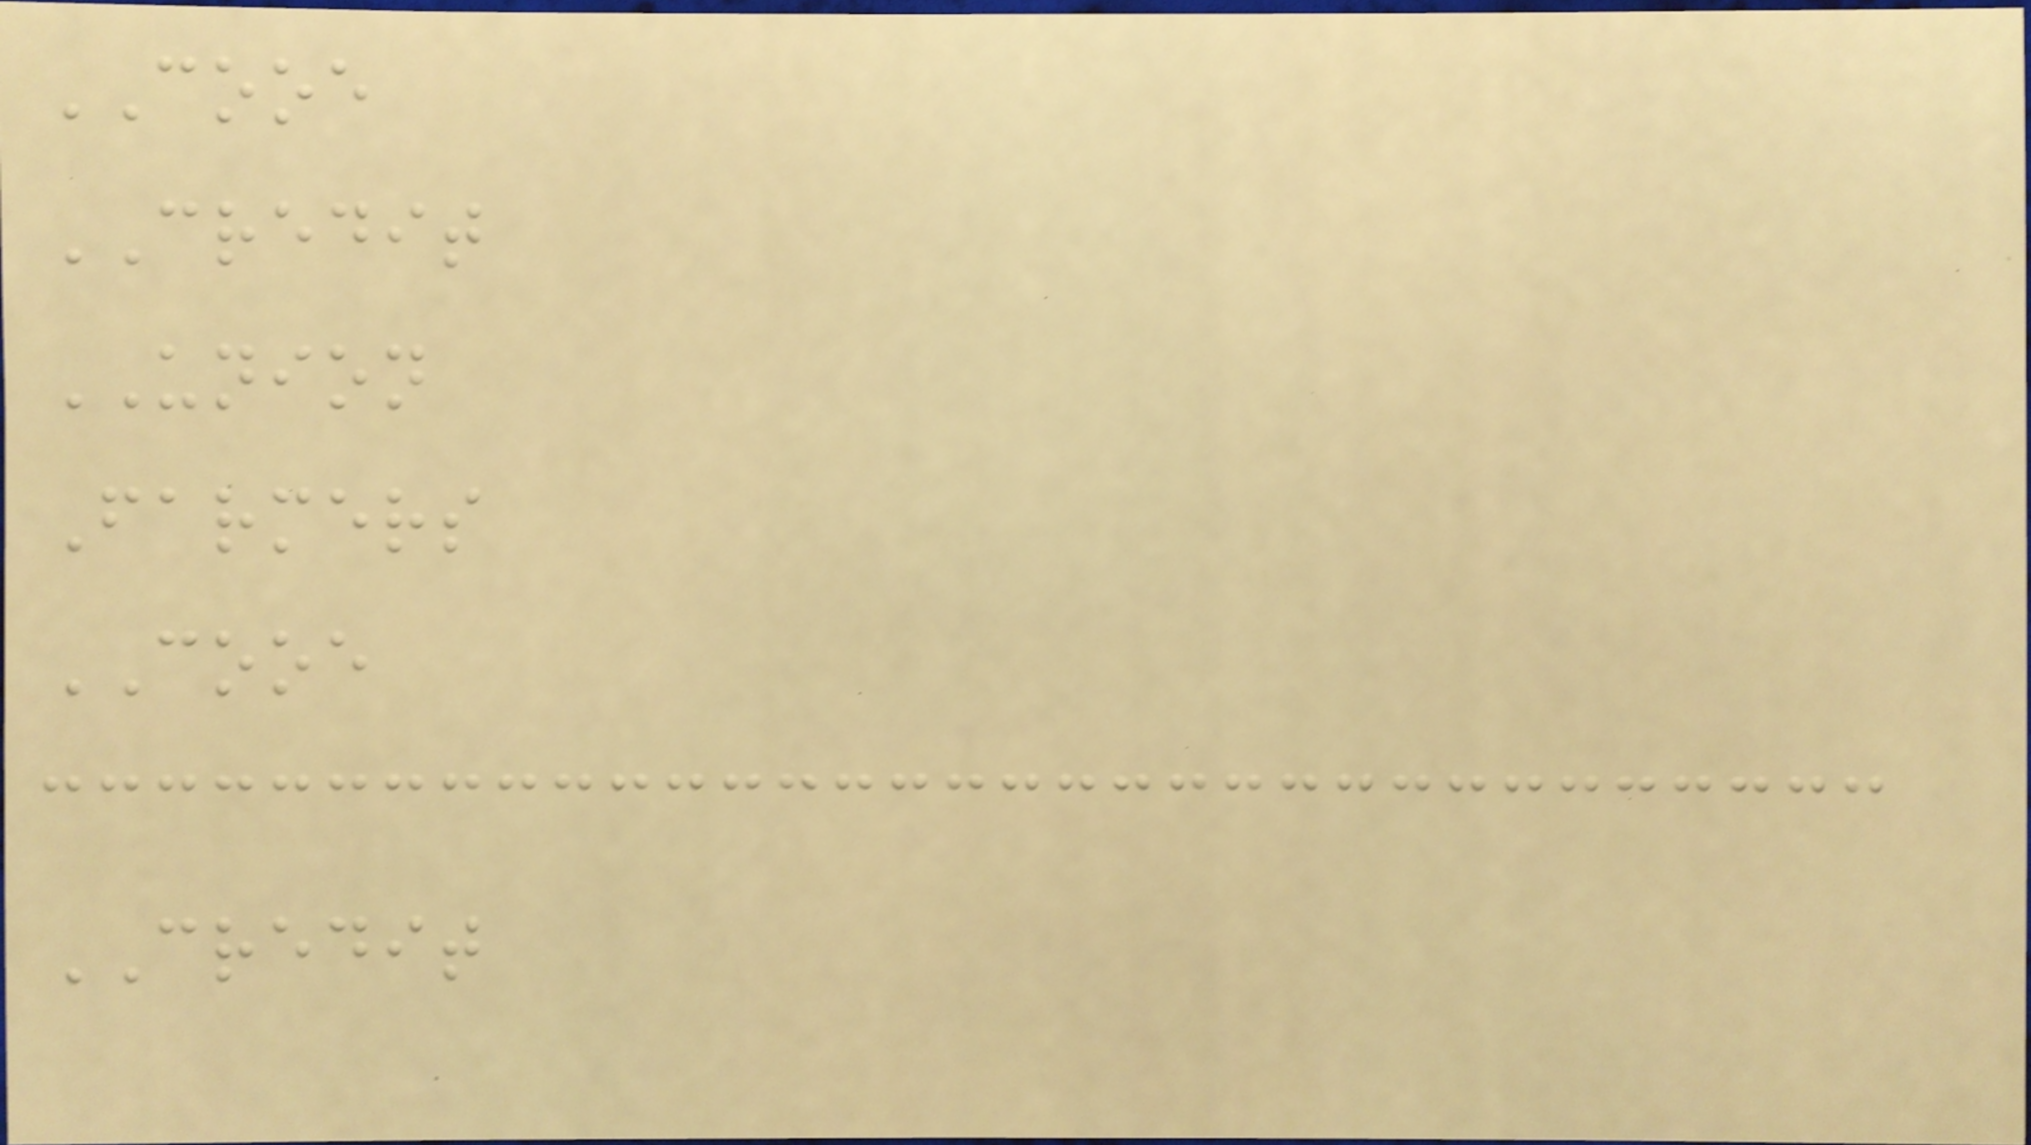COOE
CREDIT
UNION
Farmers
COOE
CREDIT
